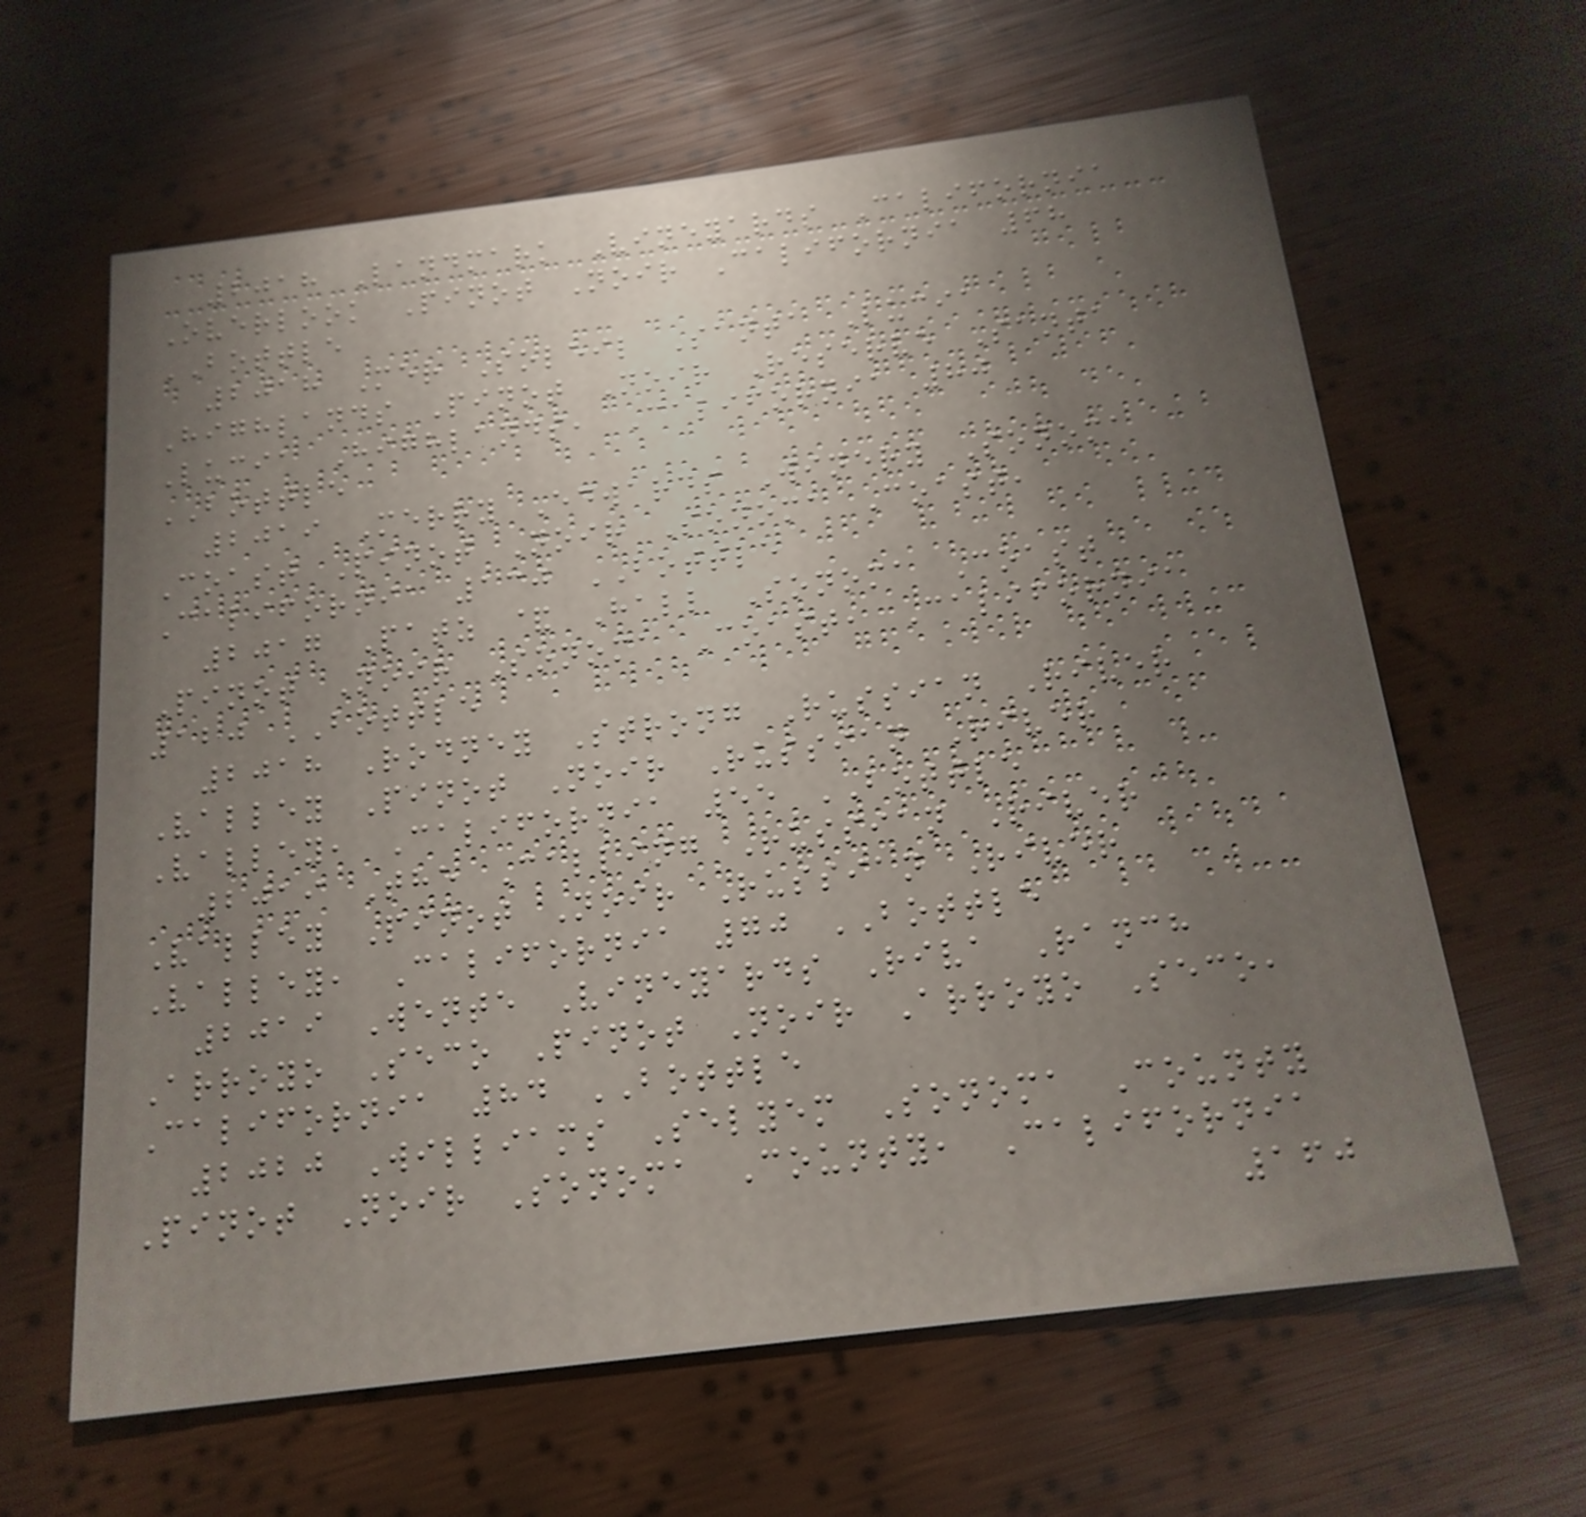2018 Landmark Vineyards California
Overlook Pinot Noir California 68
BOTTLE
2018 Mer Soleil Santa Lucia
Highlands Pinot Noir Reserve Santa
Lucia Highlands, California 80
BOTTLE
2019 Merry Edwards Winery Sonoma
Coast Pinot Noir Sonoma Coast,
California 130 BOTTLE
2017 Patz & Hall Sonoma Coast
Pinot Noir Sonoma Coast, California
120 BOTTLE
2018 Rodney Strong Russian River
Valley Pinot Noir Russian River
Valley, California 55 BOTTLE
2019 The Calling Russian River
Valley Pinot Noir Russian River
Valley, California 70 BOTTLE
2019 Wente Vineyards Riva Ranch
Arroyo Seco Pinot Noir Arroyo Seco,
California 84 BOTTLE
2020 Williams Selyem Sonoma County
Pinot Noir Sonoma County, California
160
